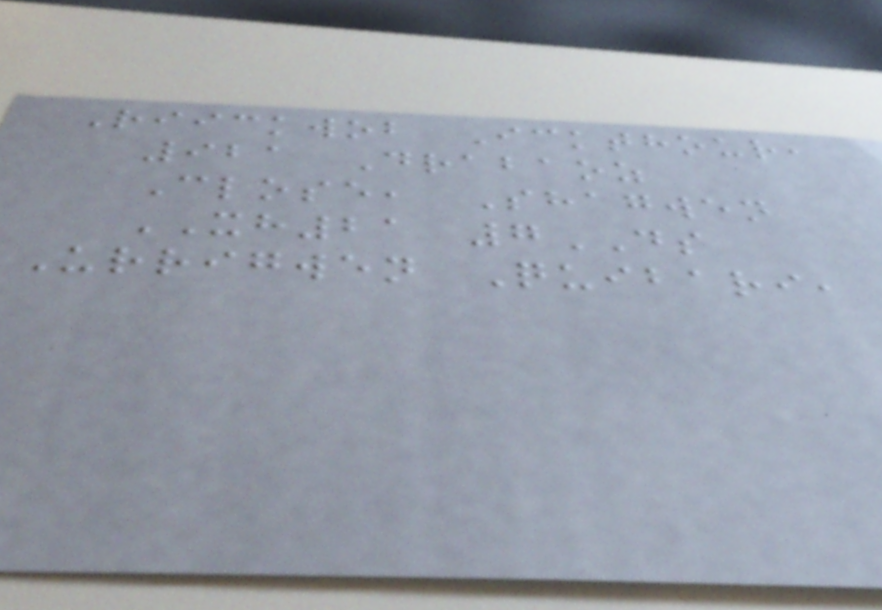Riickwob Ickthour,
921 Drabaoz
Close, Shagwen
XH21 7DS
Urrigwen Quibari,
